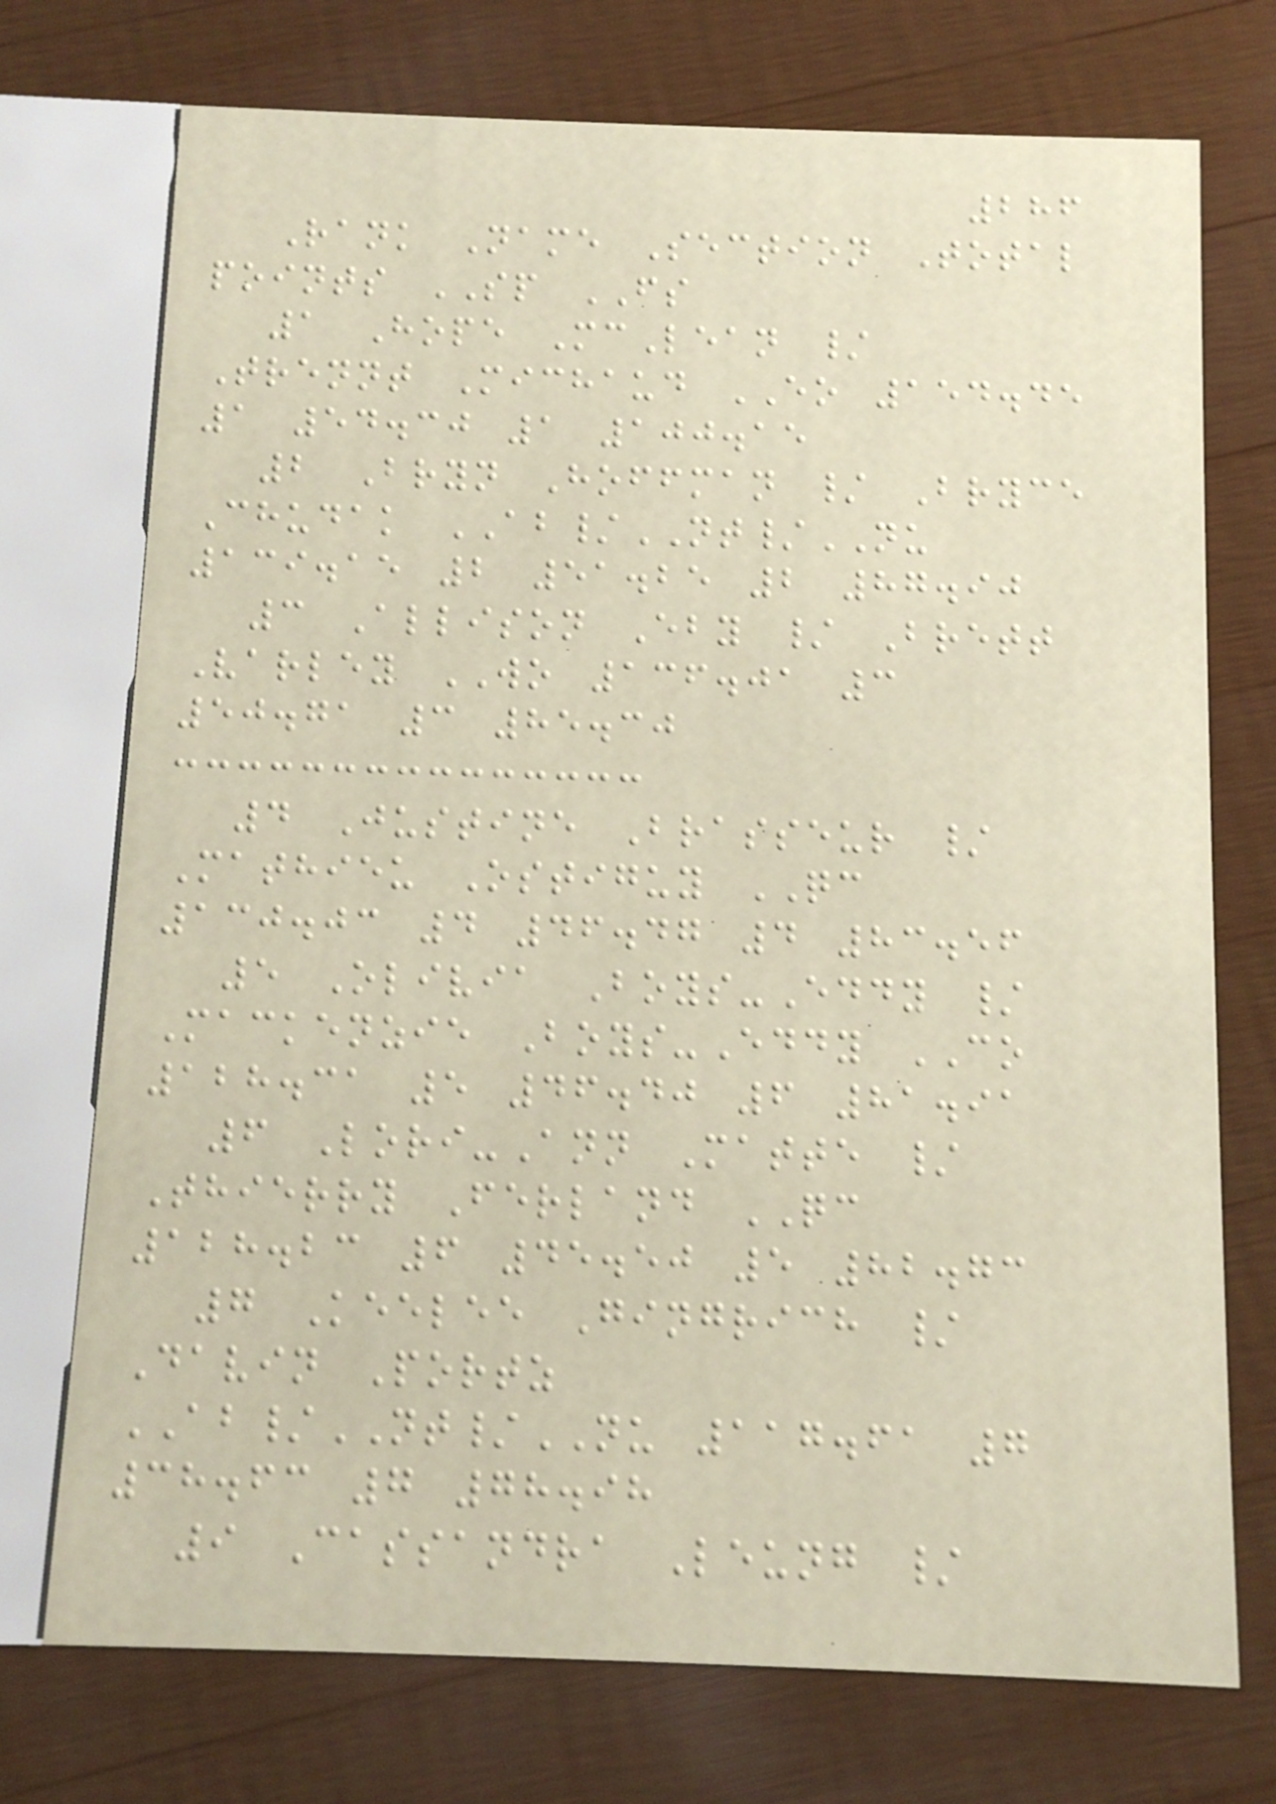286
Rank Name Section Total
points SP FS
1 Hope McLean /
Trennt Michaud EO 154.45
1 54.30 1 100.15
2 Bryn Hoffman / Bryce
Chudak AB/NT/NU
139.15 2 51.25 2 87.90
3 Allison Eby / Brett
Varley WO 136.01 3
50.71 3 85.30
4 Justine Brasseur /
Mathieu Ostiguy QC
130.03 4 46.47 4 83.56
5 Olivia Boys-Eddy /
Mackenzie Boys-Eddy CO
128.31 5 46.40 6 81.91
6 Lori-Ann Matte /
Thierry Ferland QC
128.23 6 45.50 5 82.73
7 Keelee Gingrich /
Davin Portz
AB/NT/NU 117.61 7
38.63 7 78.98
9 Cassandra Leung /
